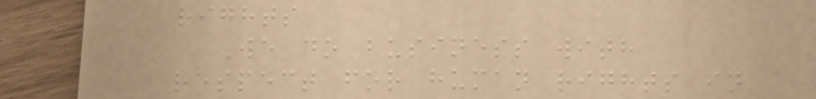rights
We do business with
respect for human rights in
